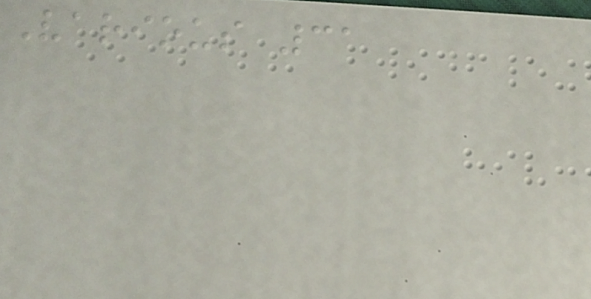Various 31
